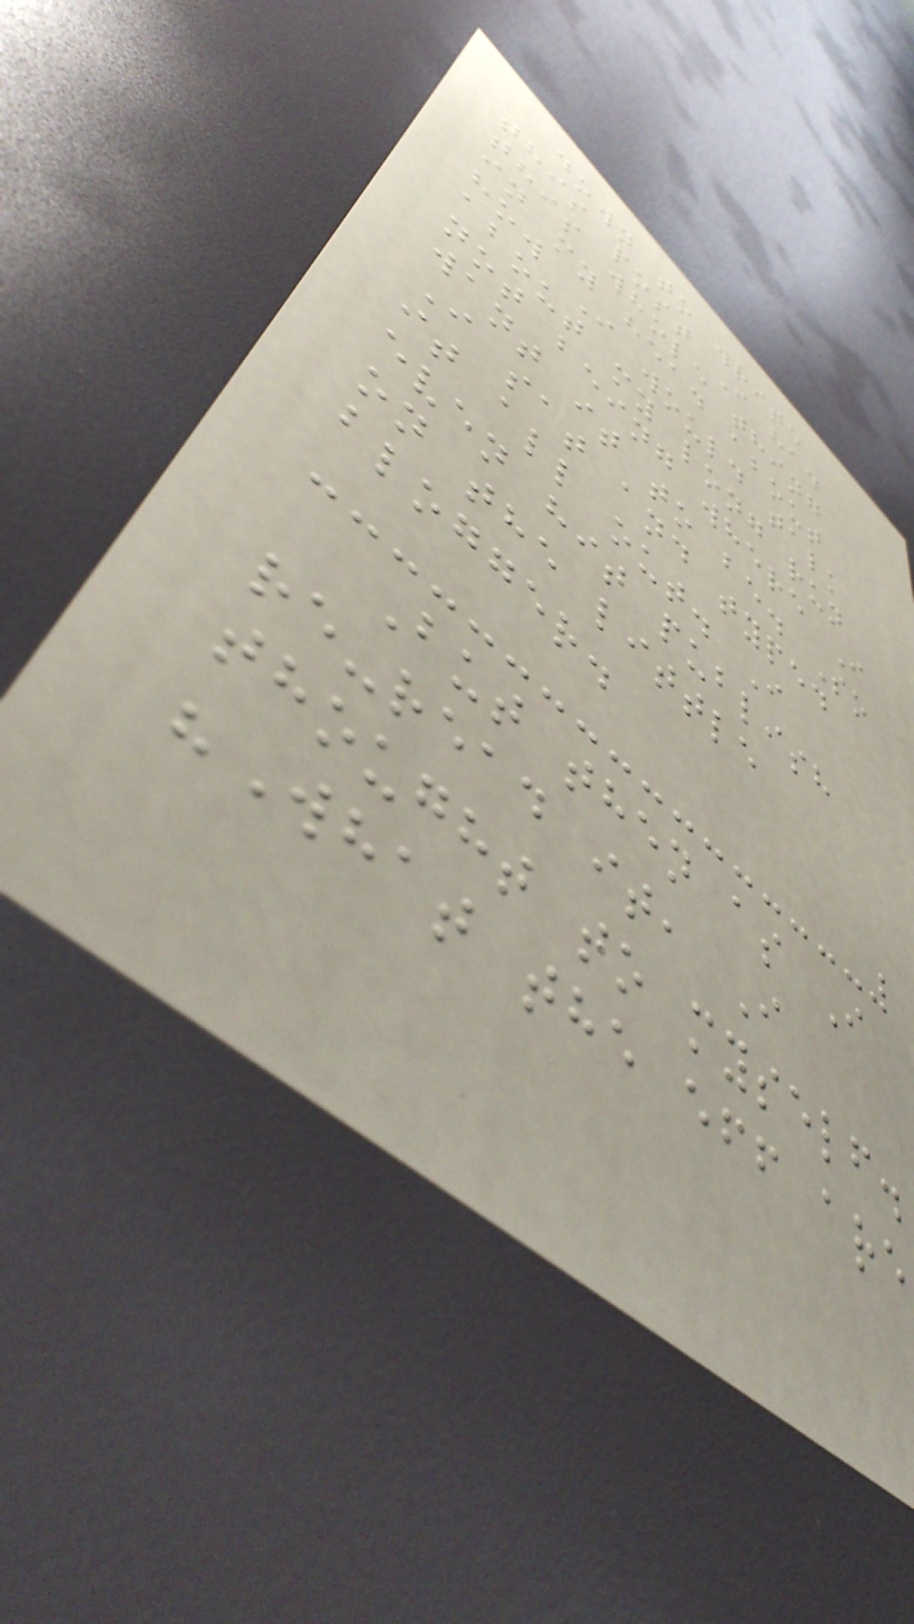down to write
this post I had
this whole thing
in my head about
how I would talk
about my long run
not being where I
want it to be. So
I sat and typed
it all out. I
even hit publish
on the little
blogger.
But then as I
re-read it, I
thought to myself.
"What the eff are
